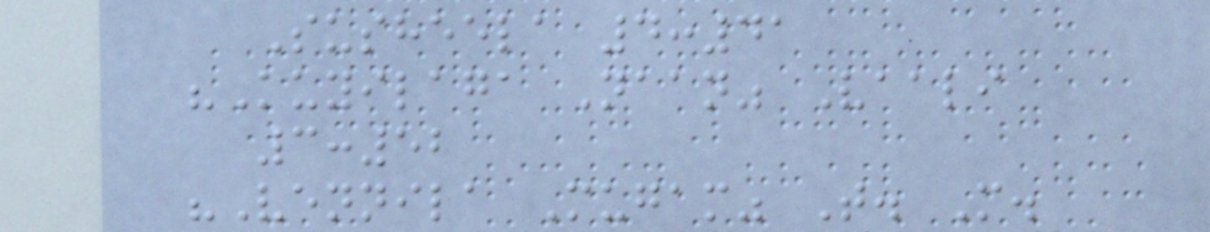Susheela 4:41
"Kuyilaga Naan" Vaali
3:52
"Vennila Mugam" T. M.
